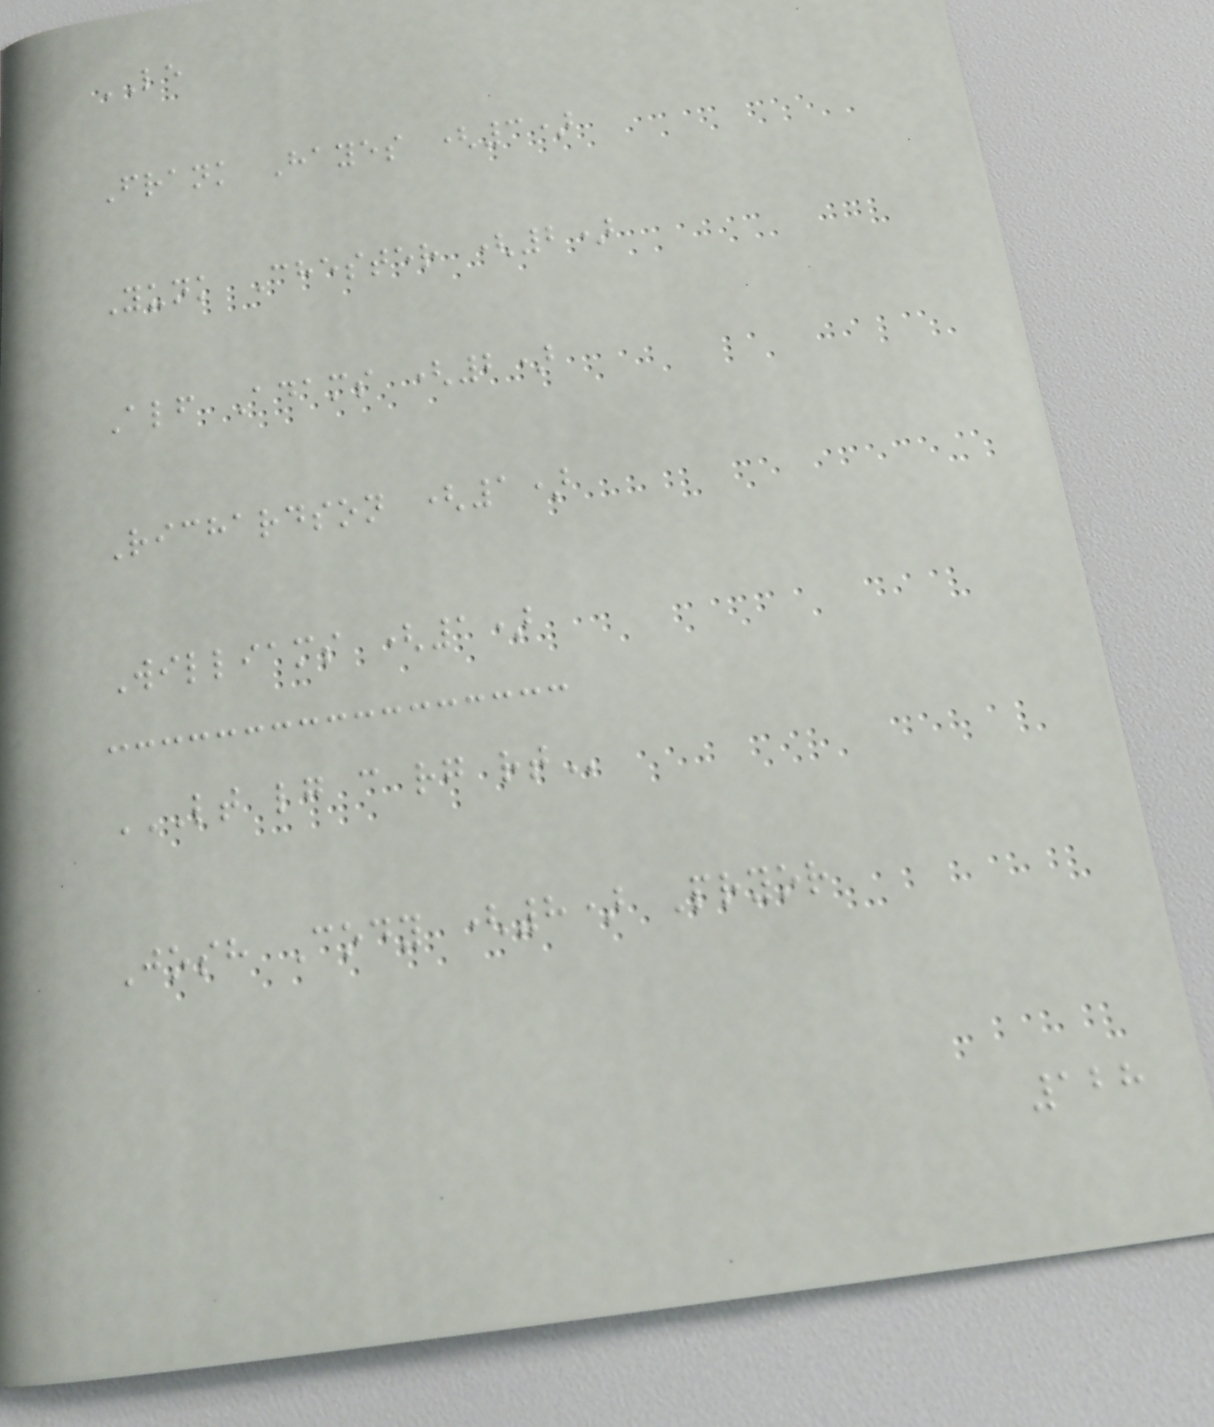LE
Frank Hayes (3)
Yunk Chester (2)
Alf Adams (2)
Richardson (1)
Williams (1)
LT LG C RG RT
Josh Cody (8) Pryor
128
